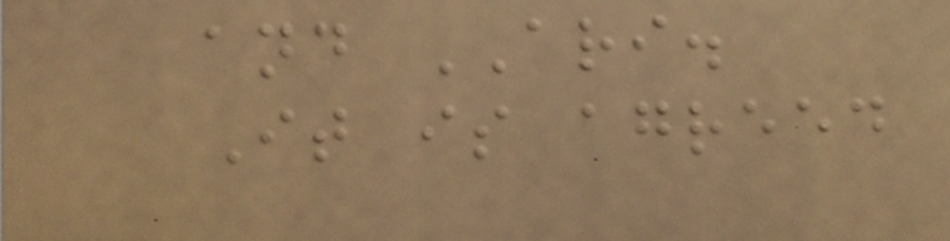and ARI.
It is agreed
